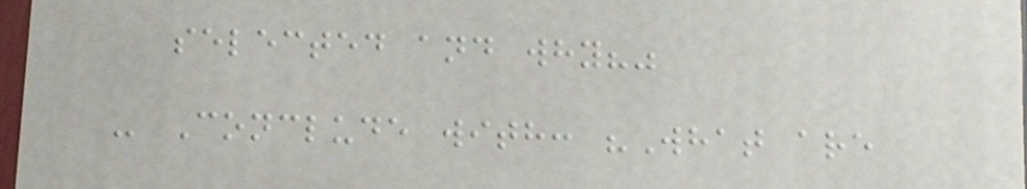selected and why?"
- Conclude with: "What are
